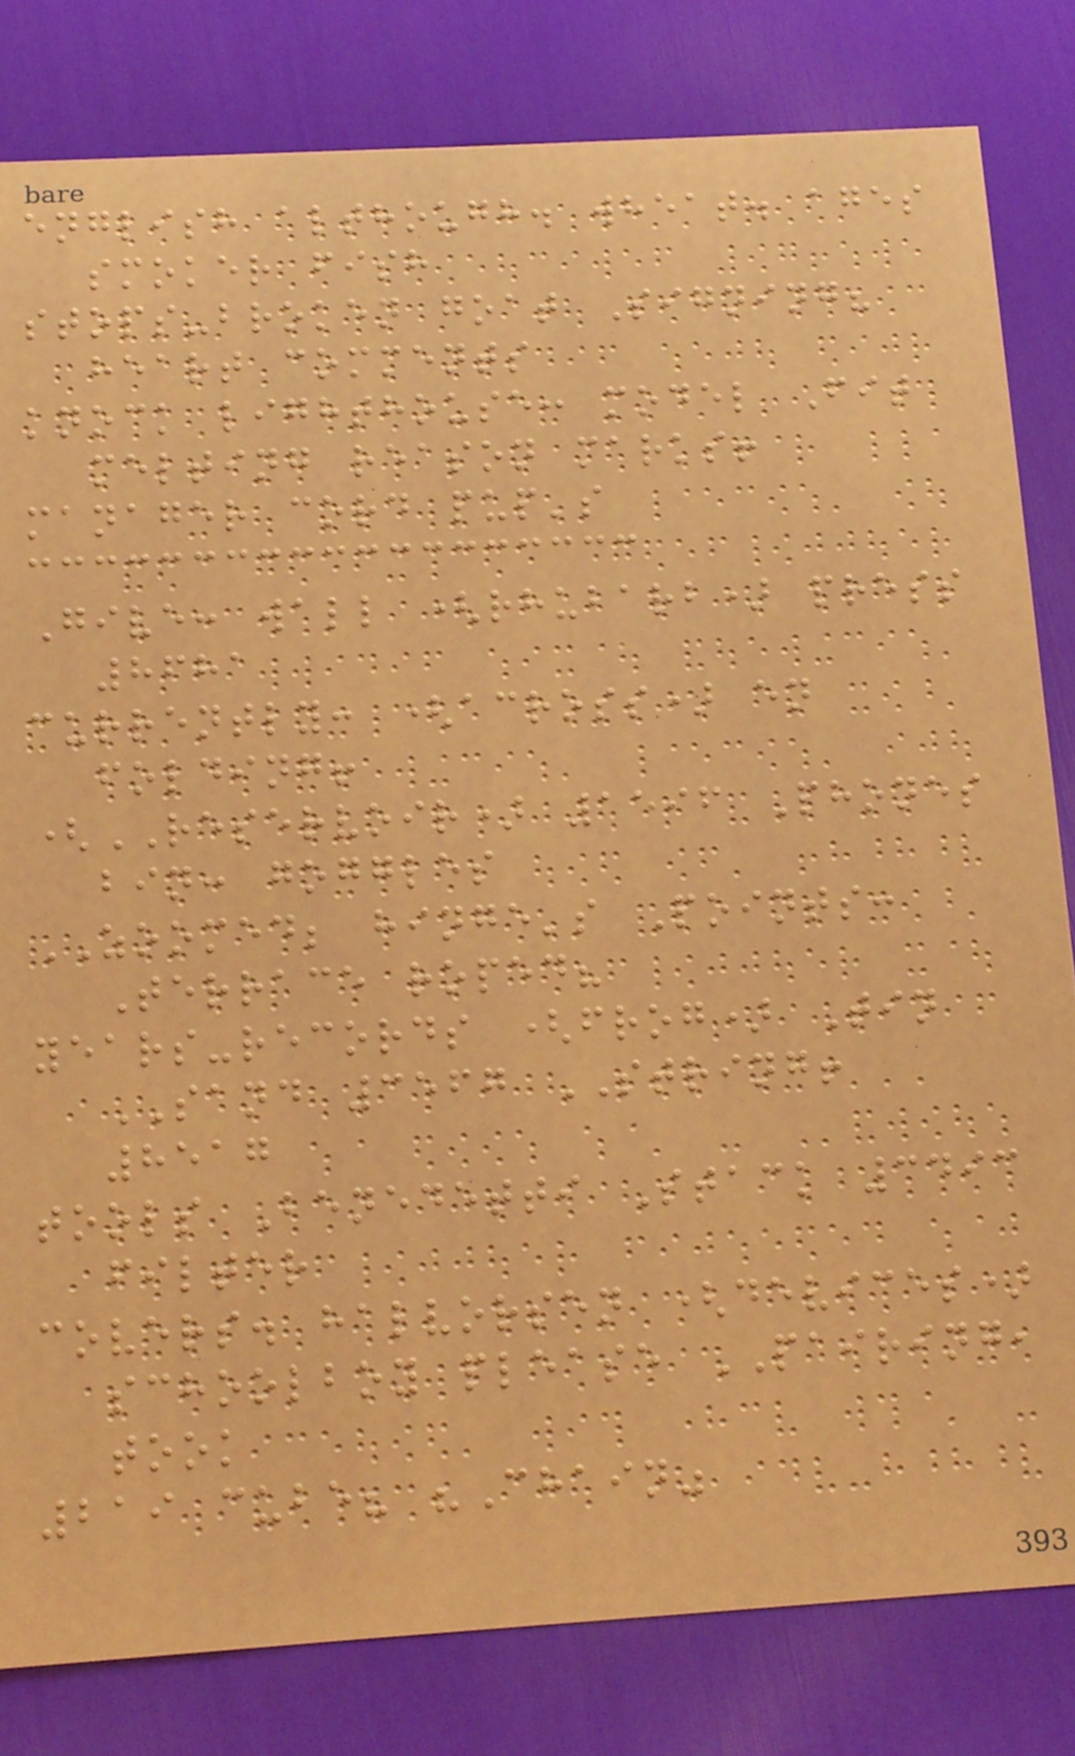english although. wheat. ages
smoker fish
stops-broken goat Signing?
heart comments
knock lighthouse: model Fit
melting reason marks!
manager cord pup's
Give: wall (rhubarb) press
8681
currently: (across) en
folding!
(RESERVOIR) 1596 Phones
bin: goggles
ZOOMED; hinge's Points:
Terrace roped?
years-records (frog) Tin
SAND 3567 STRING!
8517
tools Benedetti Stack 3493
filter
covers. halvorsen (devices)
schoolboy please PAIRING,
took
219 cube? "Chain"
